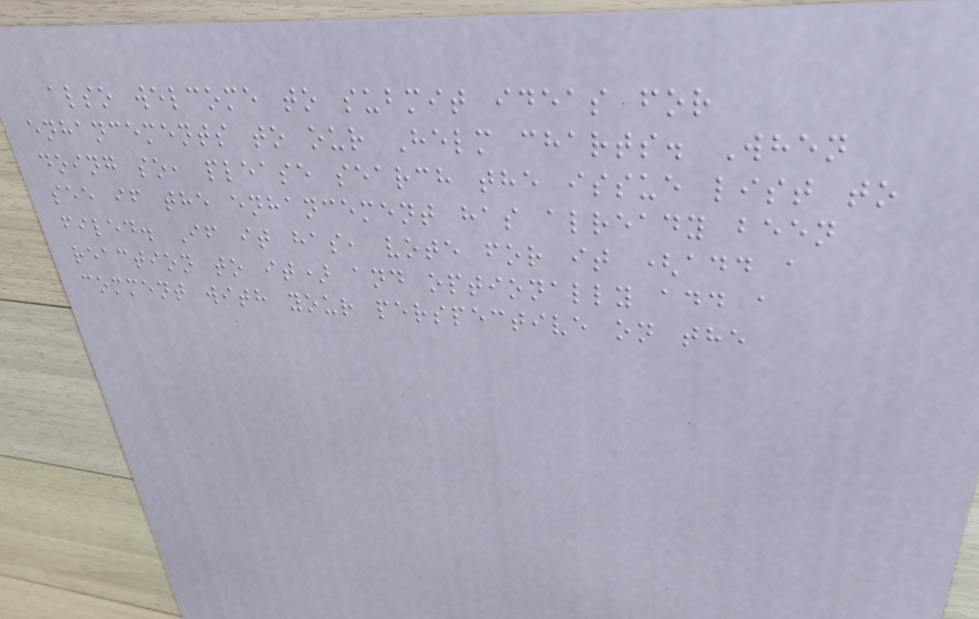also welcome to submit ideas for
enhancements to our Helm charts. When
doing so, please search the issue list to
see if the enhancement has already been
filed. If it has, vote for it (add a
reaction to it) and optionally add a
comment with your perspective on the
